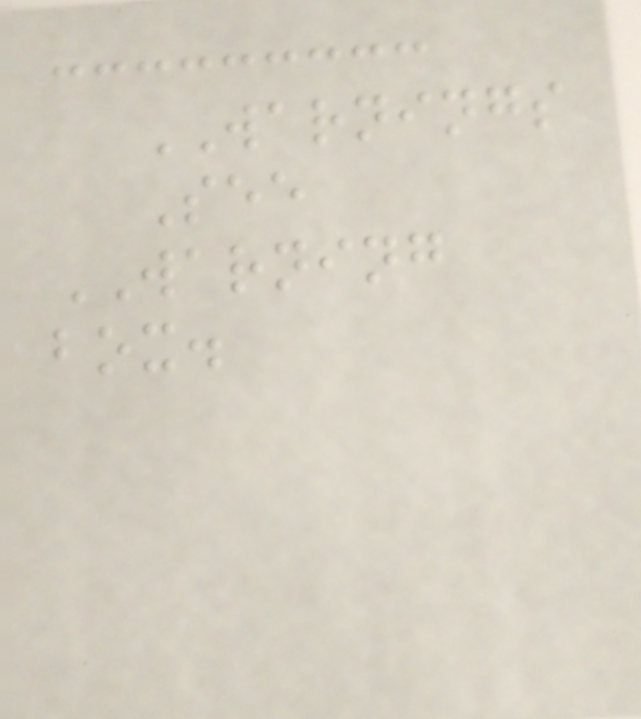WARNINGS
See
WARNING
box.
